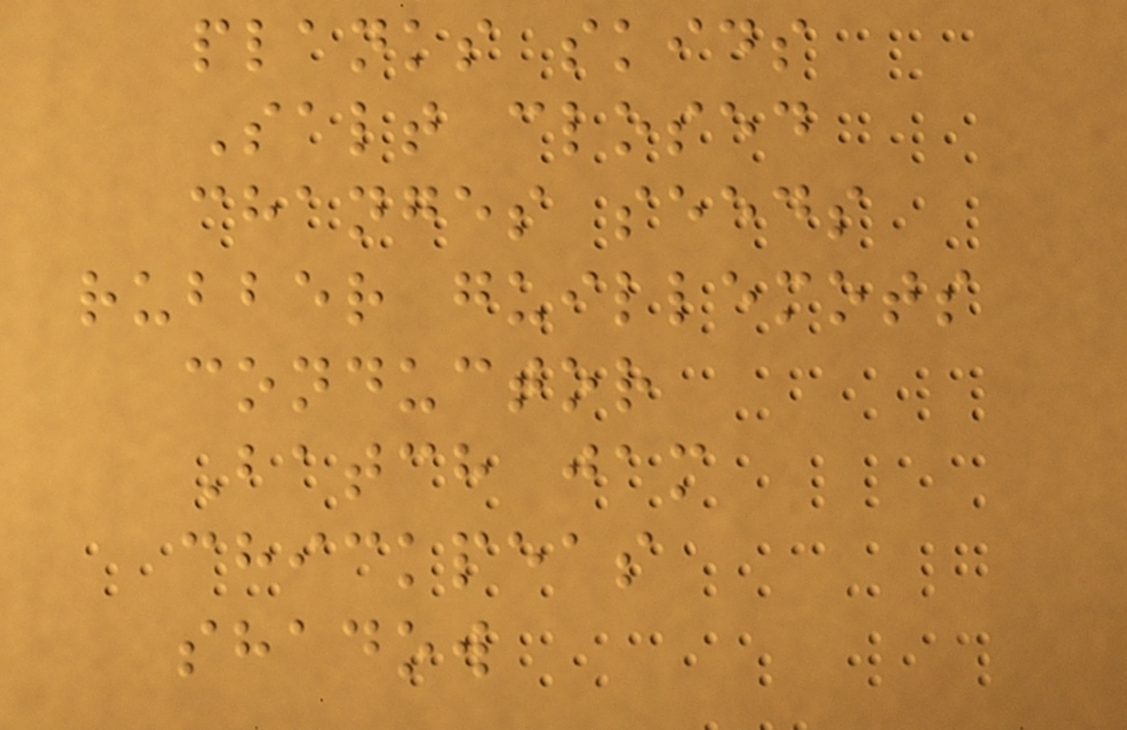planks skids
Salt closed
changes seeds
rubber guillemots
conductor
Batch jam
chickpeas
shadow
